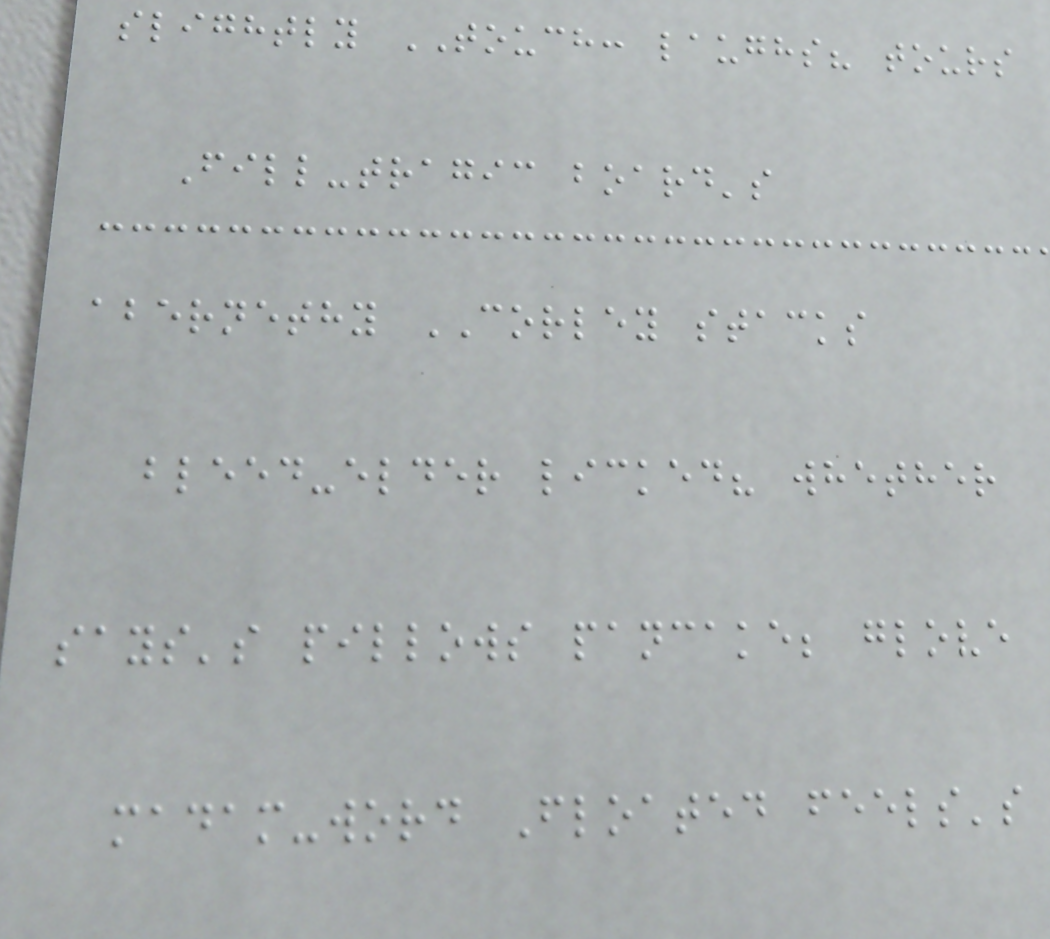slightly TOUCH: laughs? tours
Fill-tragic board's
abernethy CORLEY stacks
bleed-elder licked? whether
says's pillows pancake; glove
madam-word Floated feels's
